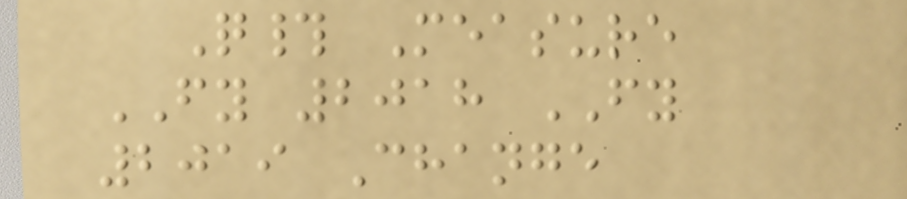Q# Measure
FY 2018 FY
2019 Change
